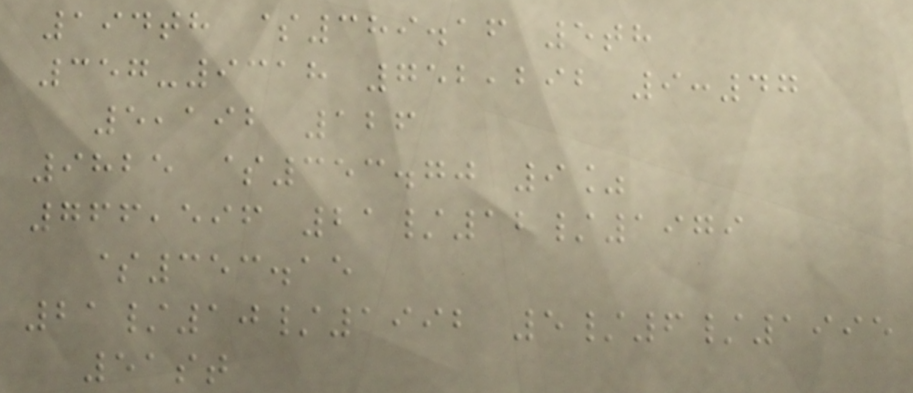194th $389.16 5th
357-9318 752,292 9:47
5,192 126
9825 $353.70 9%
766,596 21/12/1979
$353.15
21/10/1992 5/6/1995
51st
